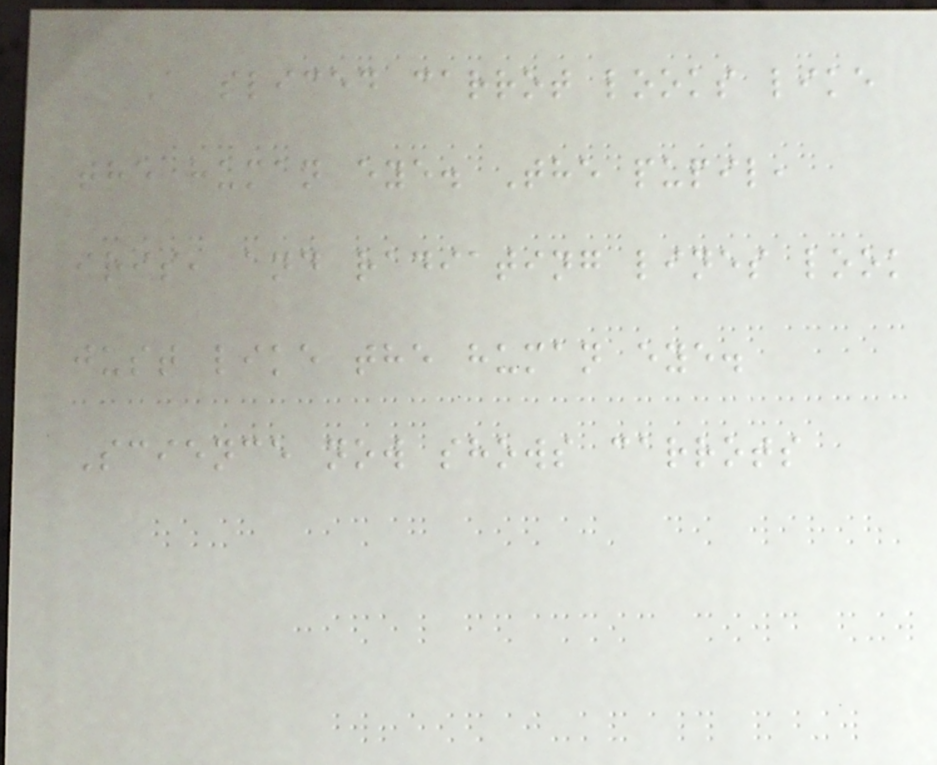A sliced carrot looks like
the human eye. The pupil,
iris, and radiating lines look
just like the human eye.
Science now shows carrots
